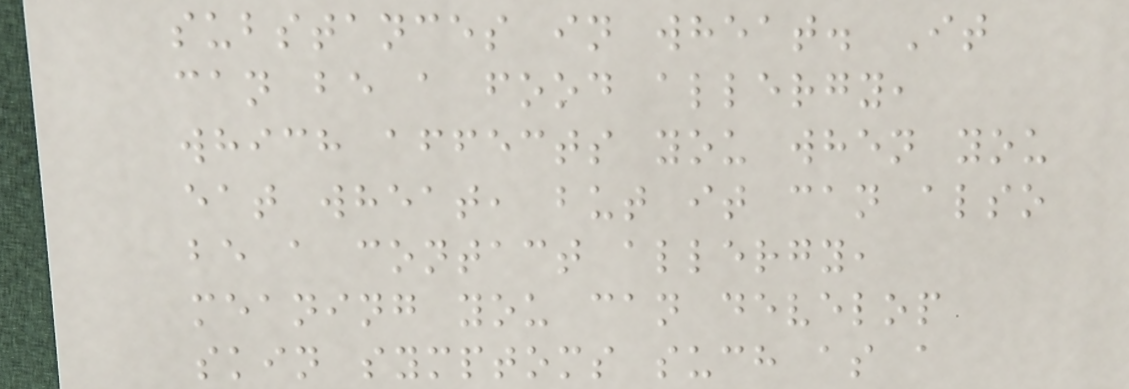substances in wheat. It
can be a food allergy,
which affects you when you
eat wheat, but it can also
be a contact allergy,
meaning you can develop
skin symptoms such as a
